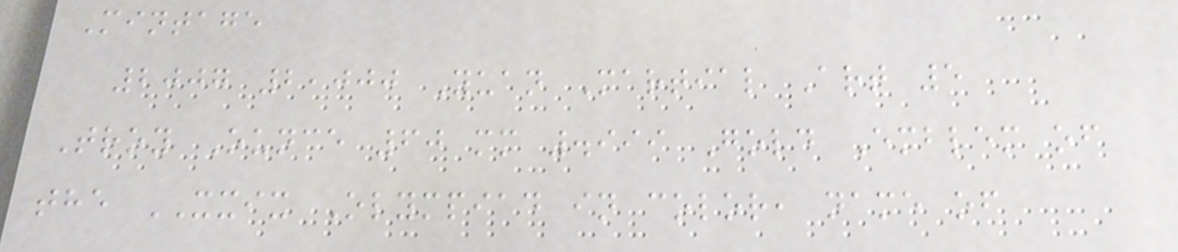Mintage
2007 2,000 Yuan Martial Art 5
Troy Ounce 60 mm .999 Gold Emblem of
the XXIX Olympiad in color, name of
